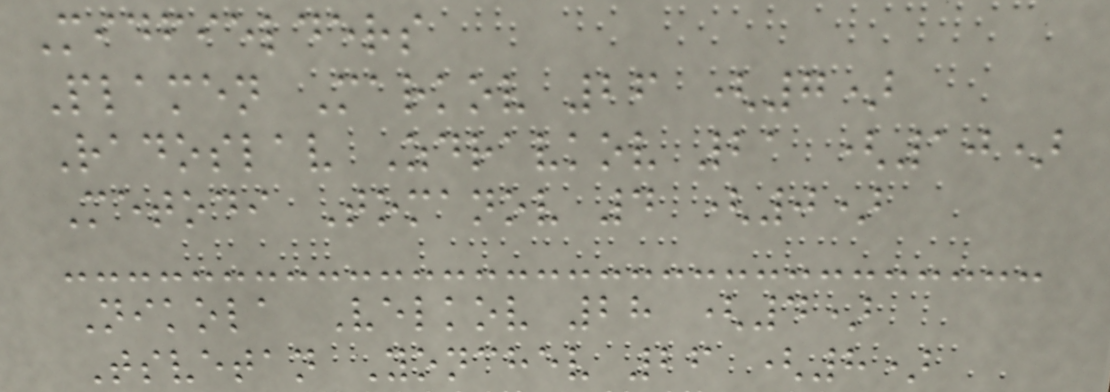Midfielders
Plamen Markov 26 (7)
Radoslav Zdravkov 21 (10)
Metodi Tomanov 4 (0)
Nikola Velkov 28 (4)
Tsvetan Yonchev 26 (8)
